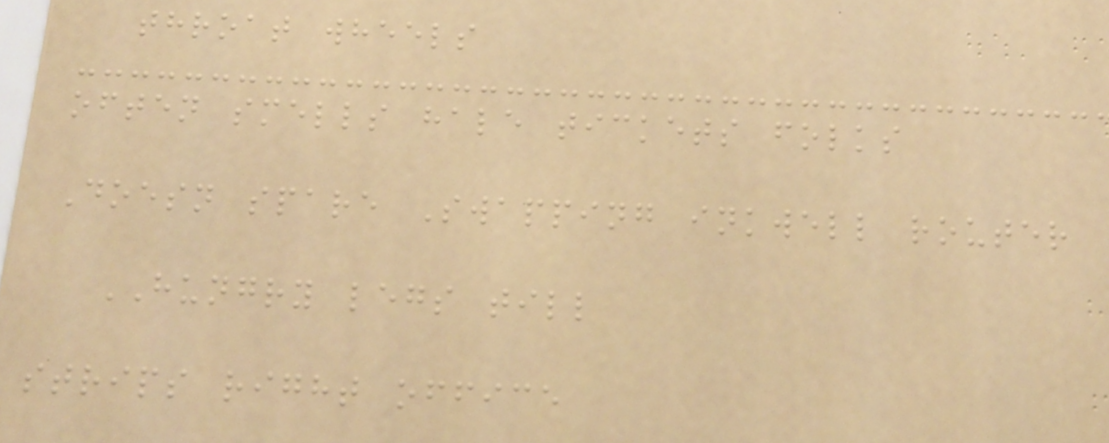throat wheels
often smells hale tickets folks
Doesn spare Swapping inkwell router
HUNGRY legs till
strips right office
